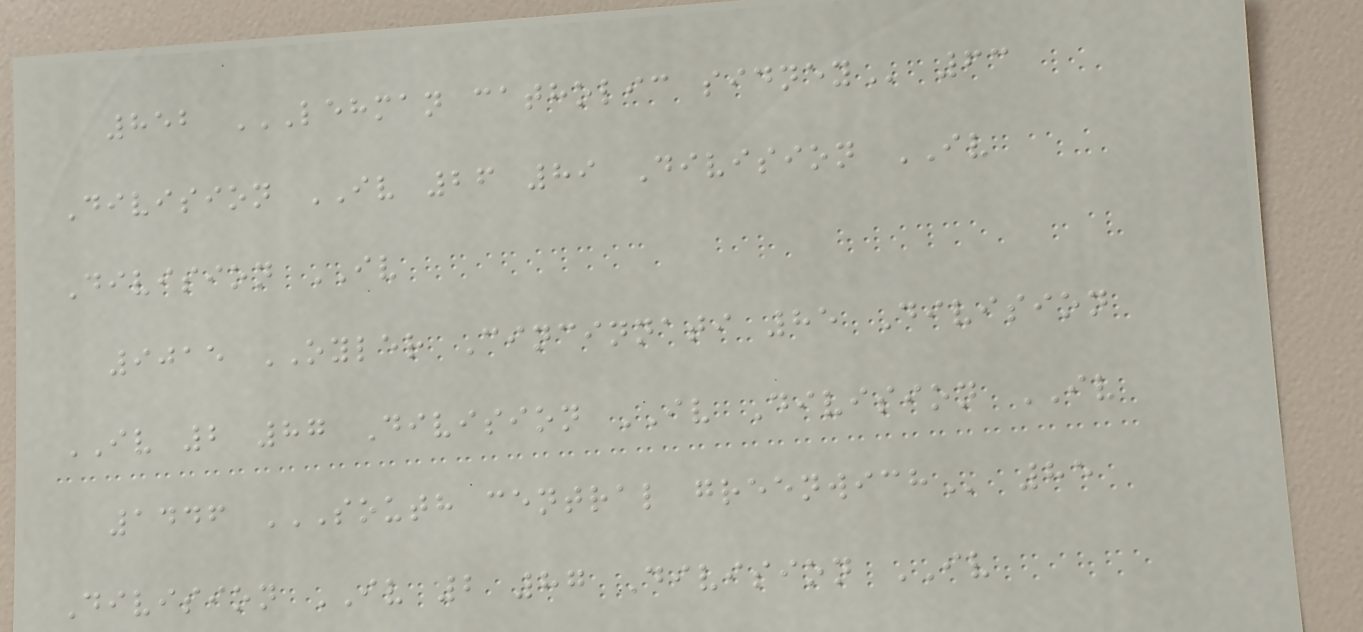852 LEHMAN CATHOLIC SIDNEY 63
Division IV 26 89 Division IV
Division IV
9015 OYLER Cincinnati 85 Division
IV 2 87 Division IV Division IV
1446 SOUTH CENTRAL GREENWICH 85
Division IV 2 87 Division IV
